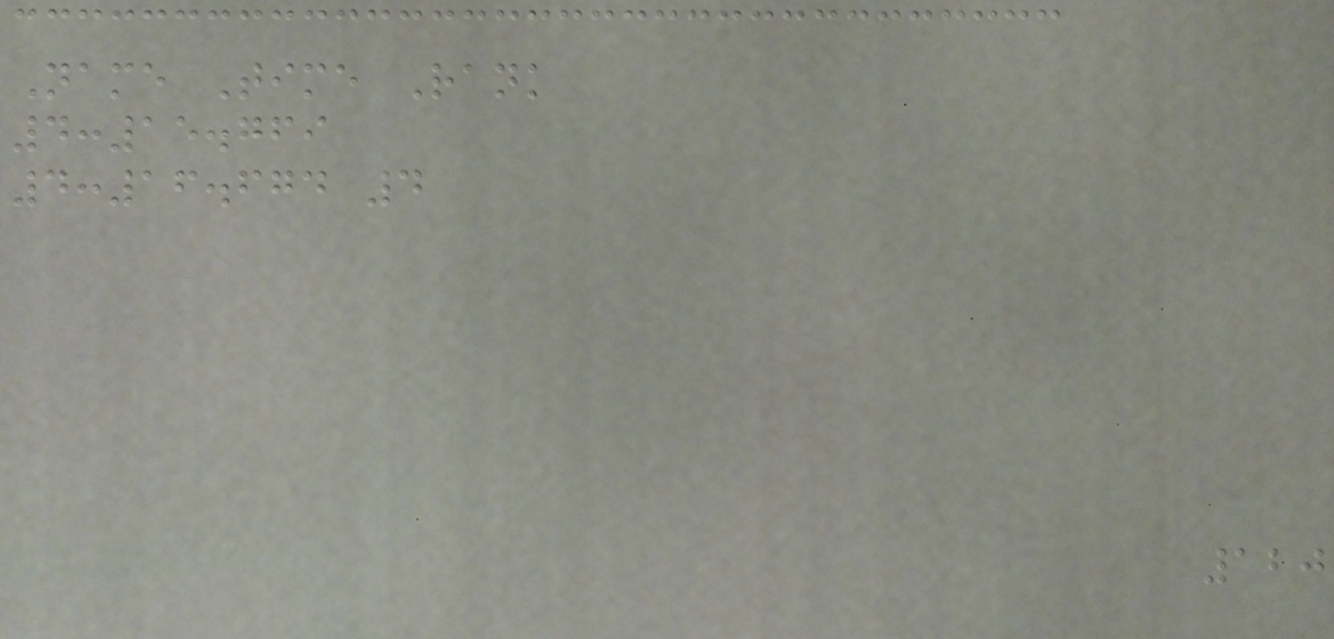Name Time Rank
4:15.769
4:16.674 4
120
